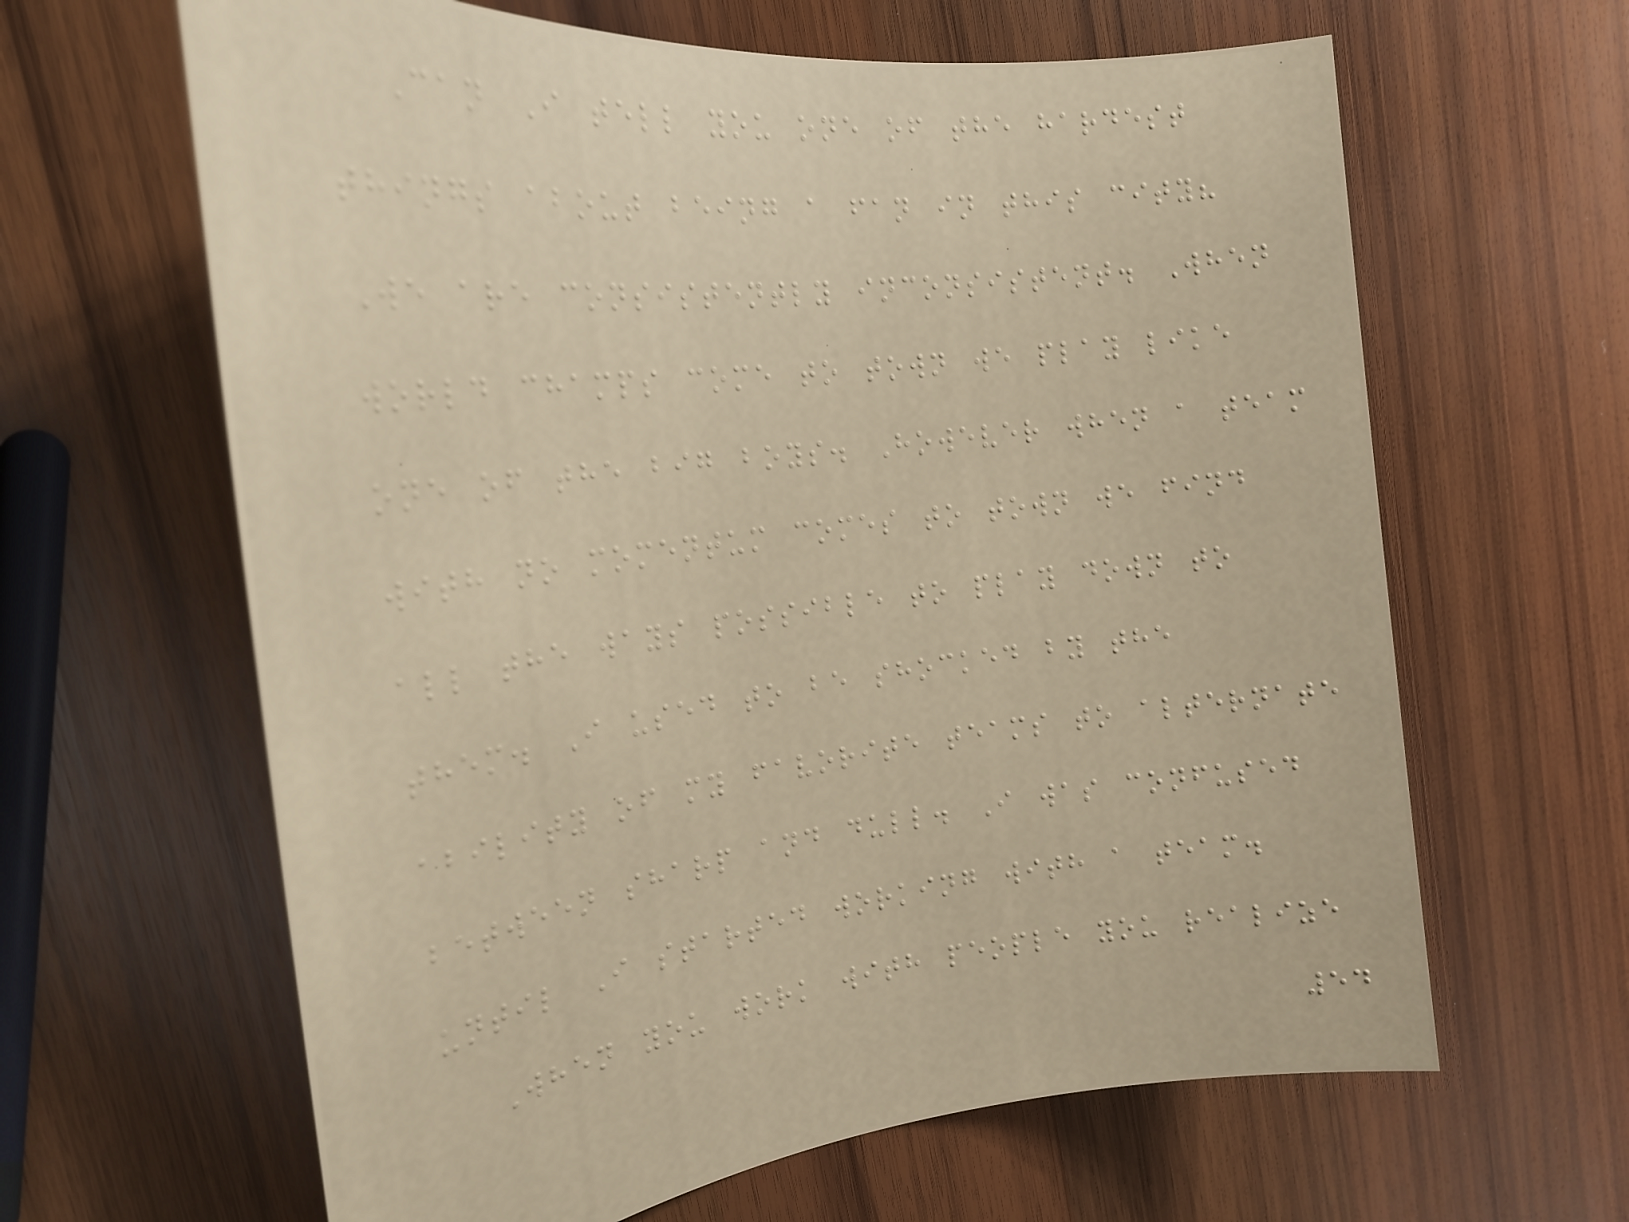Can I tell you one of the hardest
things about being a fan in this city?
We are consistently inconsistent. When
world champs come to town we play like
one of the big boys. However when a team
with no momentum comes to town we find
all the ways possible to play down to
them. I used to be shocked by the
ability of my favorite teams to alternate
between sharp and dull. I was confused
until I started working with a team.
When you work with people you realize
54
